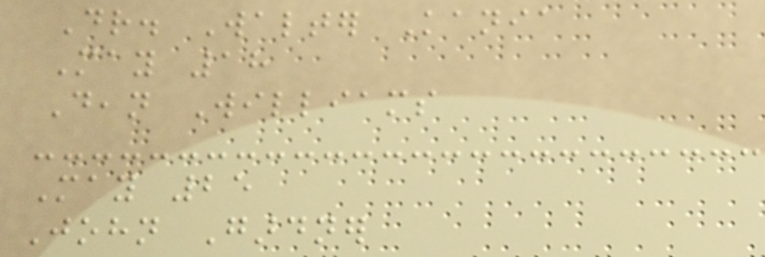Dr. Walter Kania
May 18
Dean Williams
May 25
John Gardner
